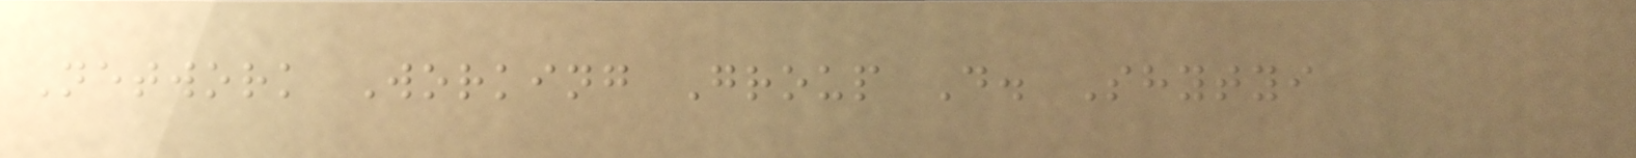Network Working Group D. Shytyi
